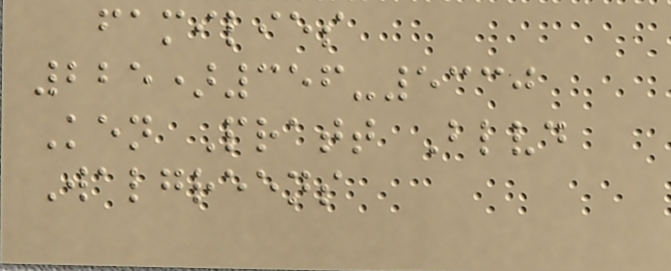families
225)356-5330
Ken Pratt Blvd
Walgreens
